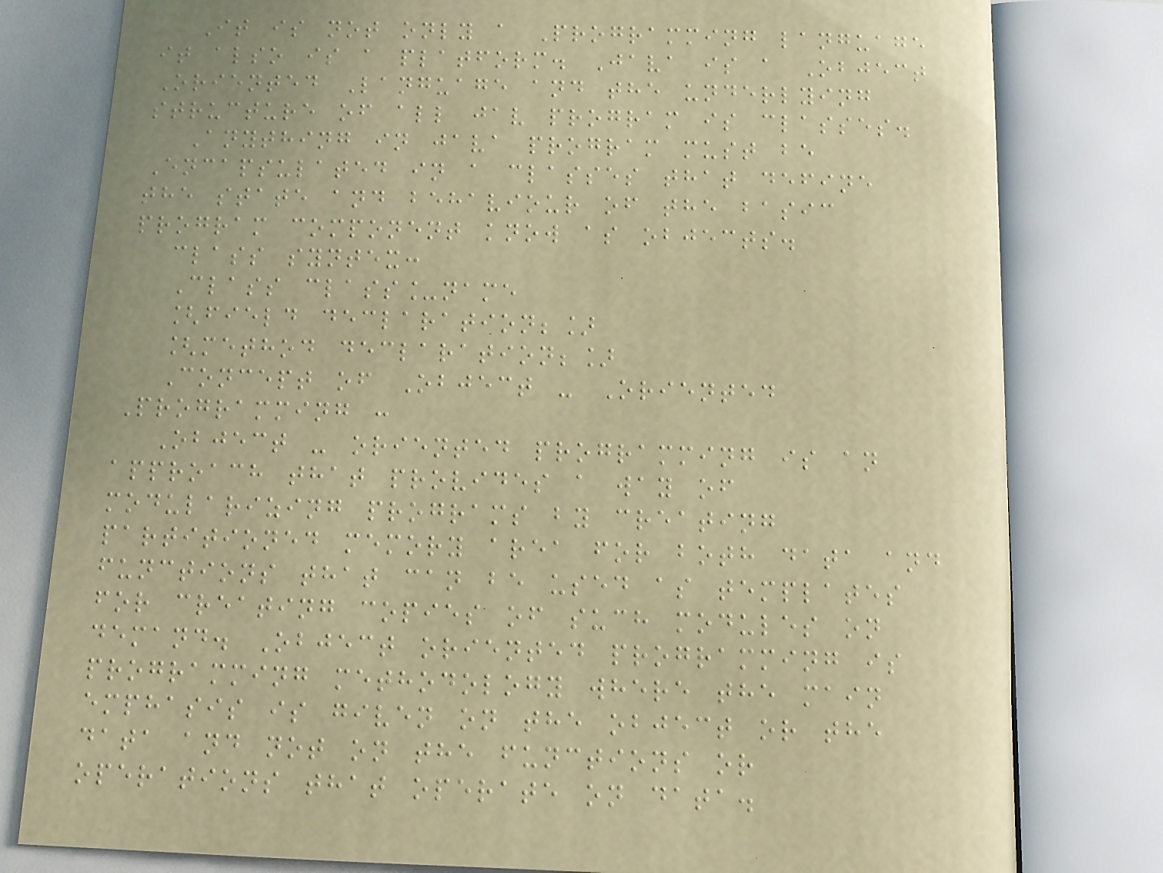It is not only a Programming language
it also is a platform. Java is a Object
Oriented Language and the underlying
structure of all jav program is classes.
Anything in java program must be
Encapsulated in a classes that define
the state and behaviour of the basic
program component know as objects.
class syntex:
Class class_name
[field declaration;]
[method declaration;]
Concept of Object - Oriented
Programming :
Object - oriented programming is an
approach that provides a way of
modularizing programs by creating
partitioned memory area for both data and
functions that can be used as templates
for creating copies of such modules on
demand. Object oriented programming is
programming methodology where the main
emphasis is given on the object or the
data and not on the functions or
operations that operate on data.
